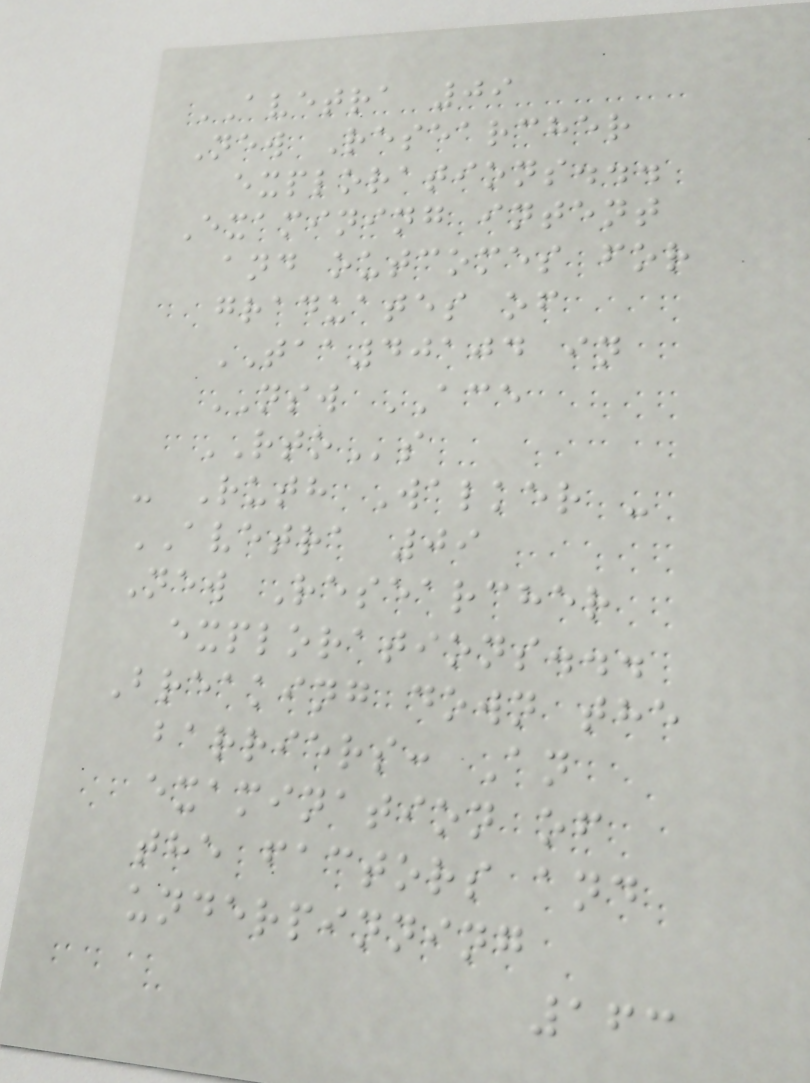AVETRA 09
New Researcher
explorations...
Examining intent
and outcomes for
graduates of
TAA40104 in
NSW ACE
RTOs
- Ruth Walker -
AVETRA 09
New Researcher
explorations...
Breaking down the
barriers: An
examination of
the factors and
underpinning
163
